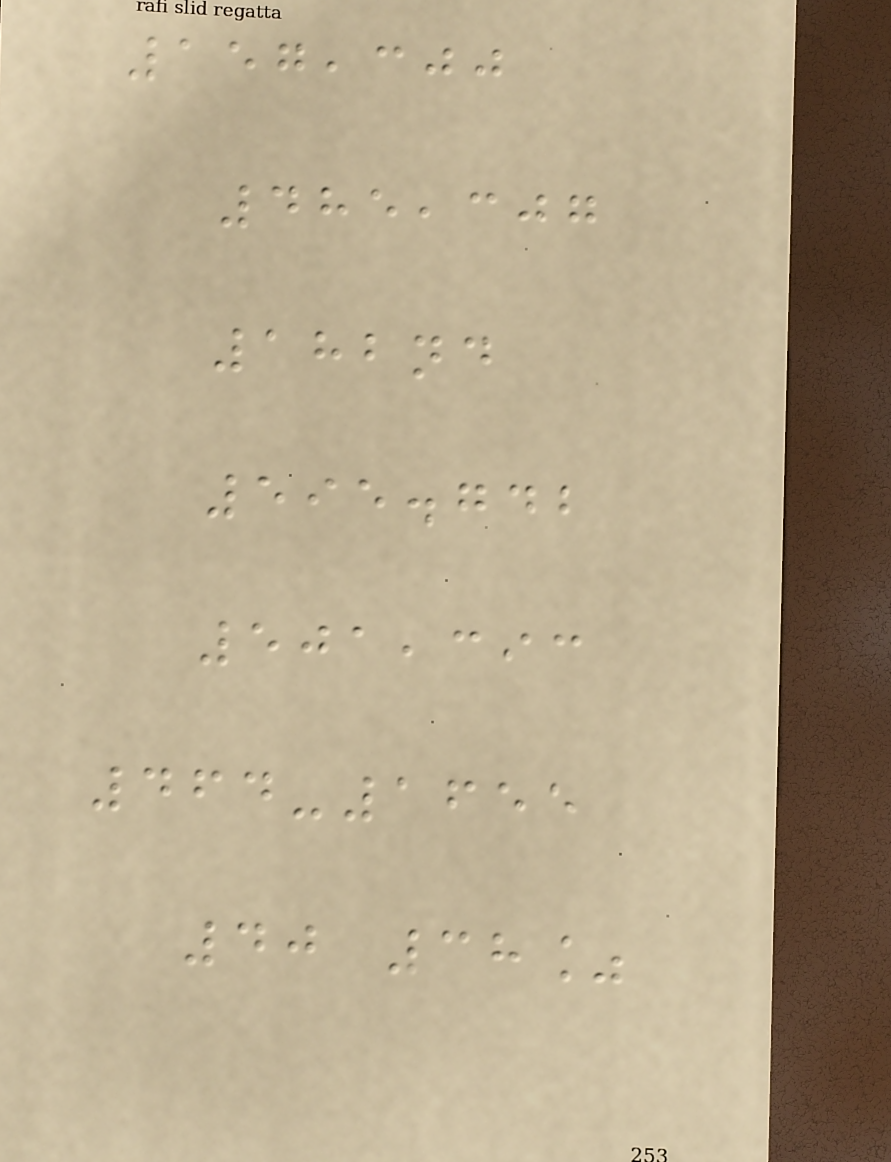157,300
485,307
182nd
595.742
501,393
464-1655
40 38%
